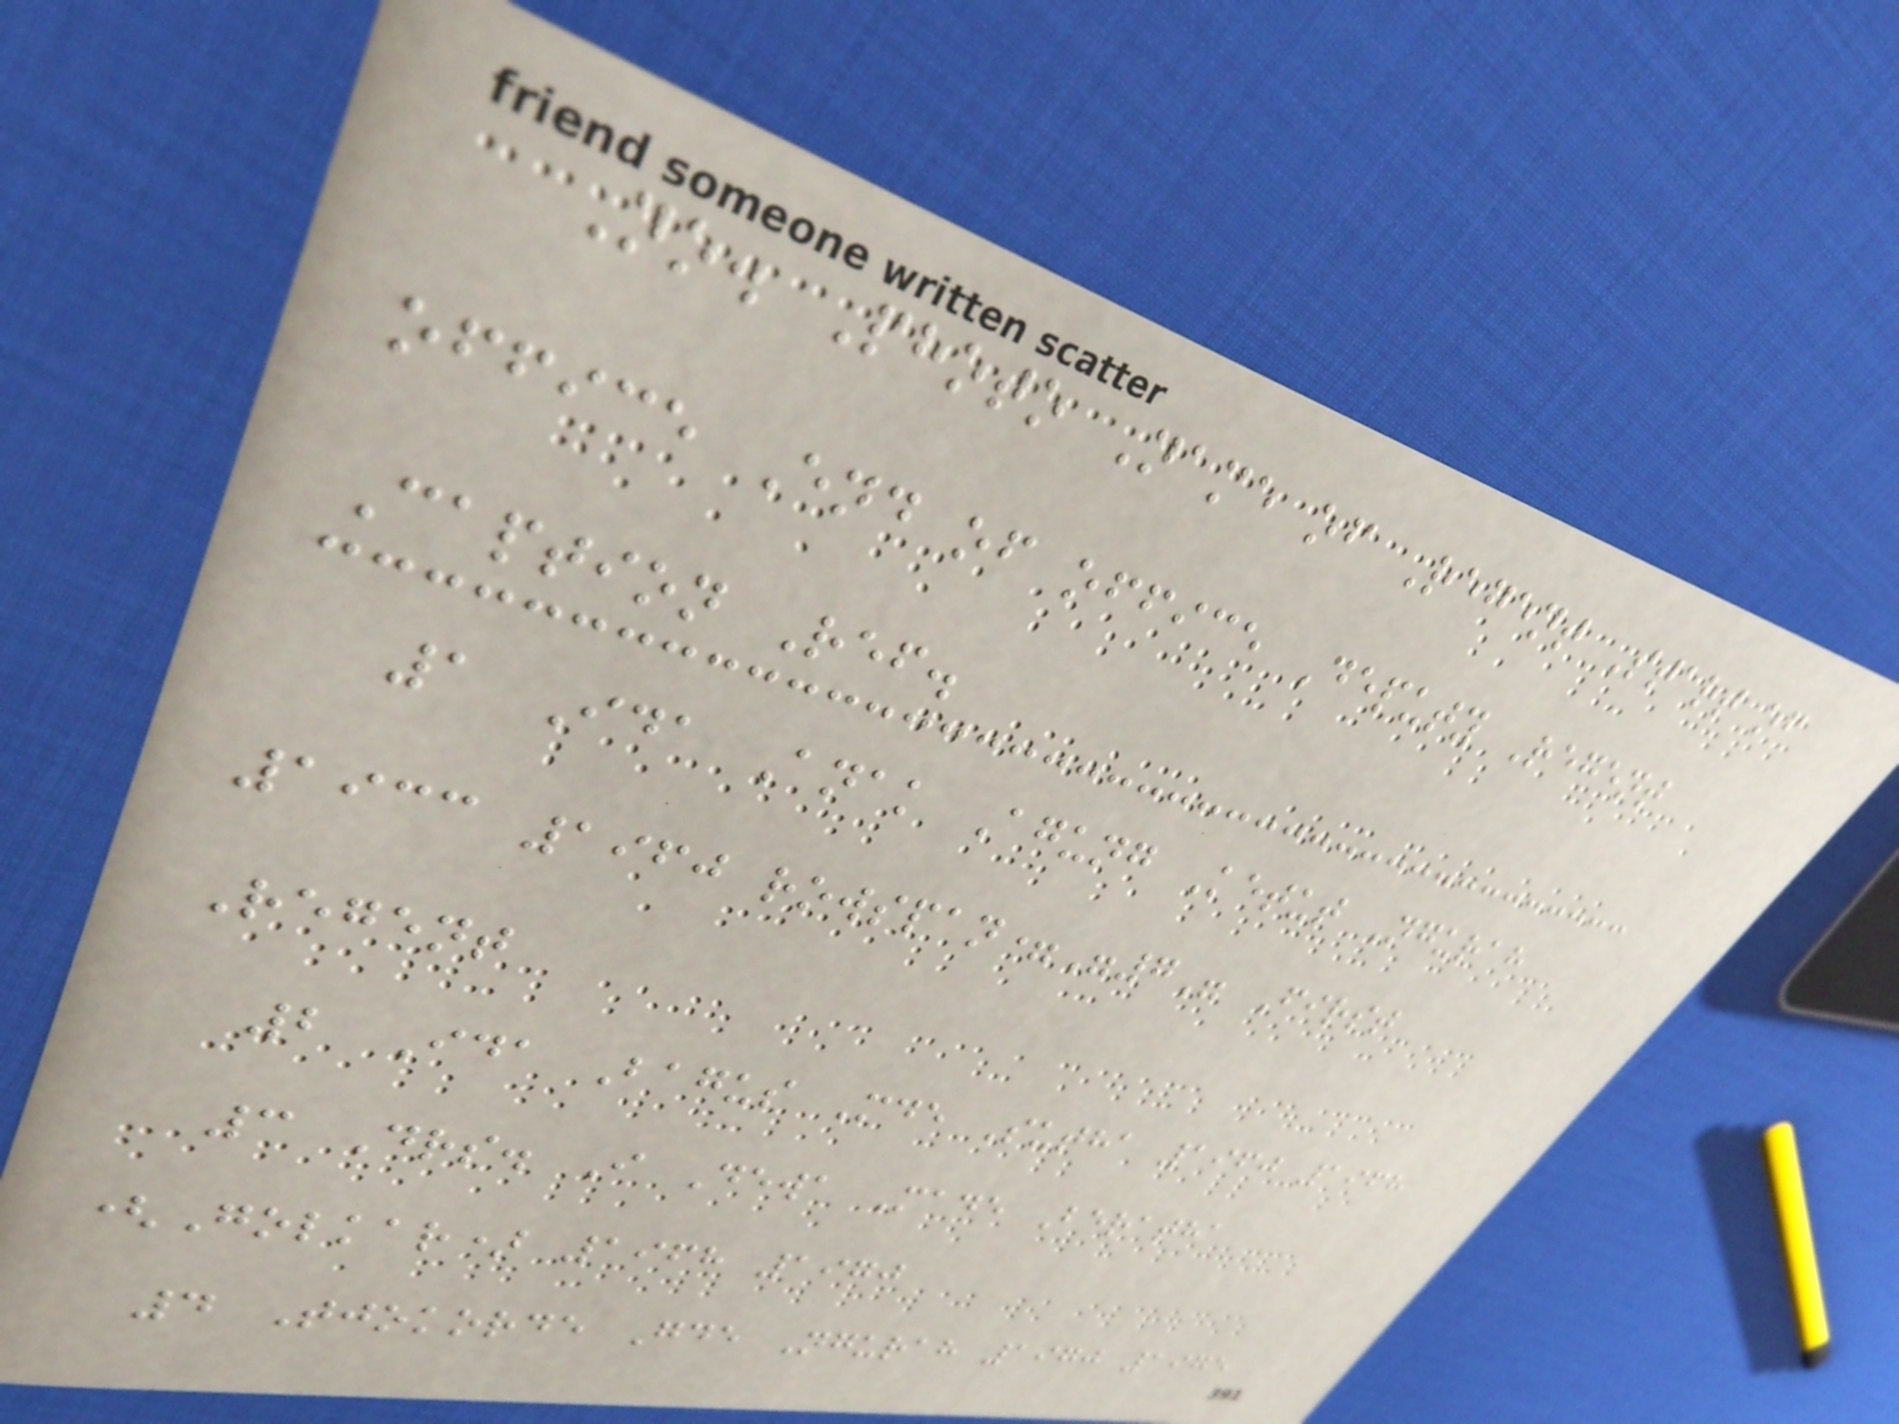No. Photo Name of Regent Start of
office End of office Deputy Regent
Caption Ref.
1 Ida Anak Agung Ketut Ngurah
1933 1960 rowspan="7" First
Regent
2 Ida Bagus Mde Sutha 1960 1968
3 Drs. I Dewa Made Beratha
(Golkar) 1968 1970
4 Tjokorde Gde Ngurah 1970 1975
